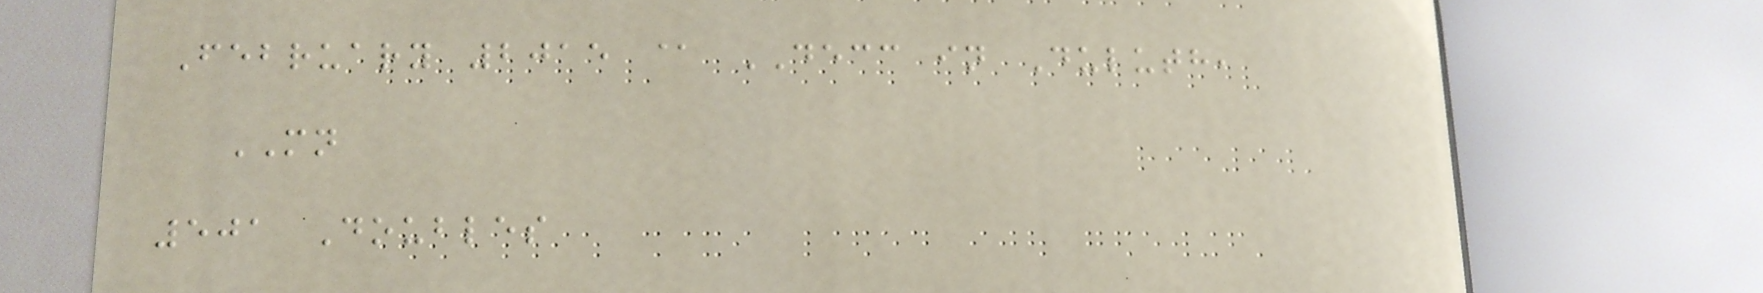February 2015 @ DECC in Duluth,
MN
501 Doubles
